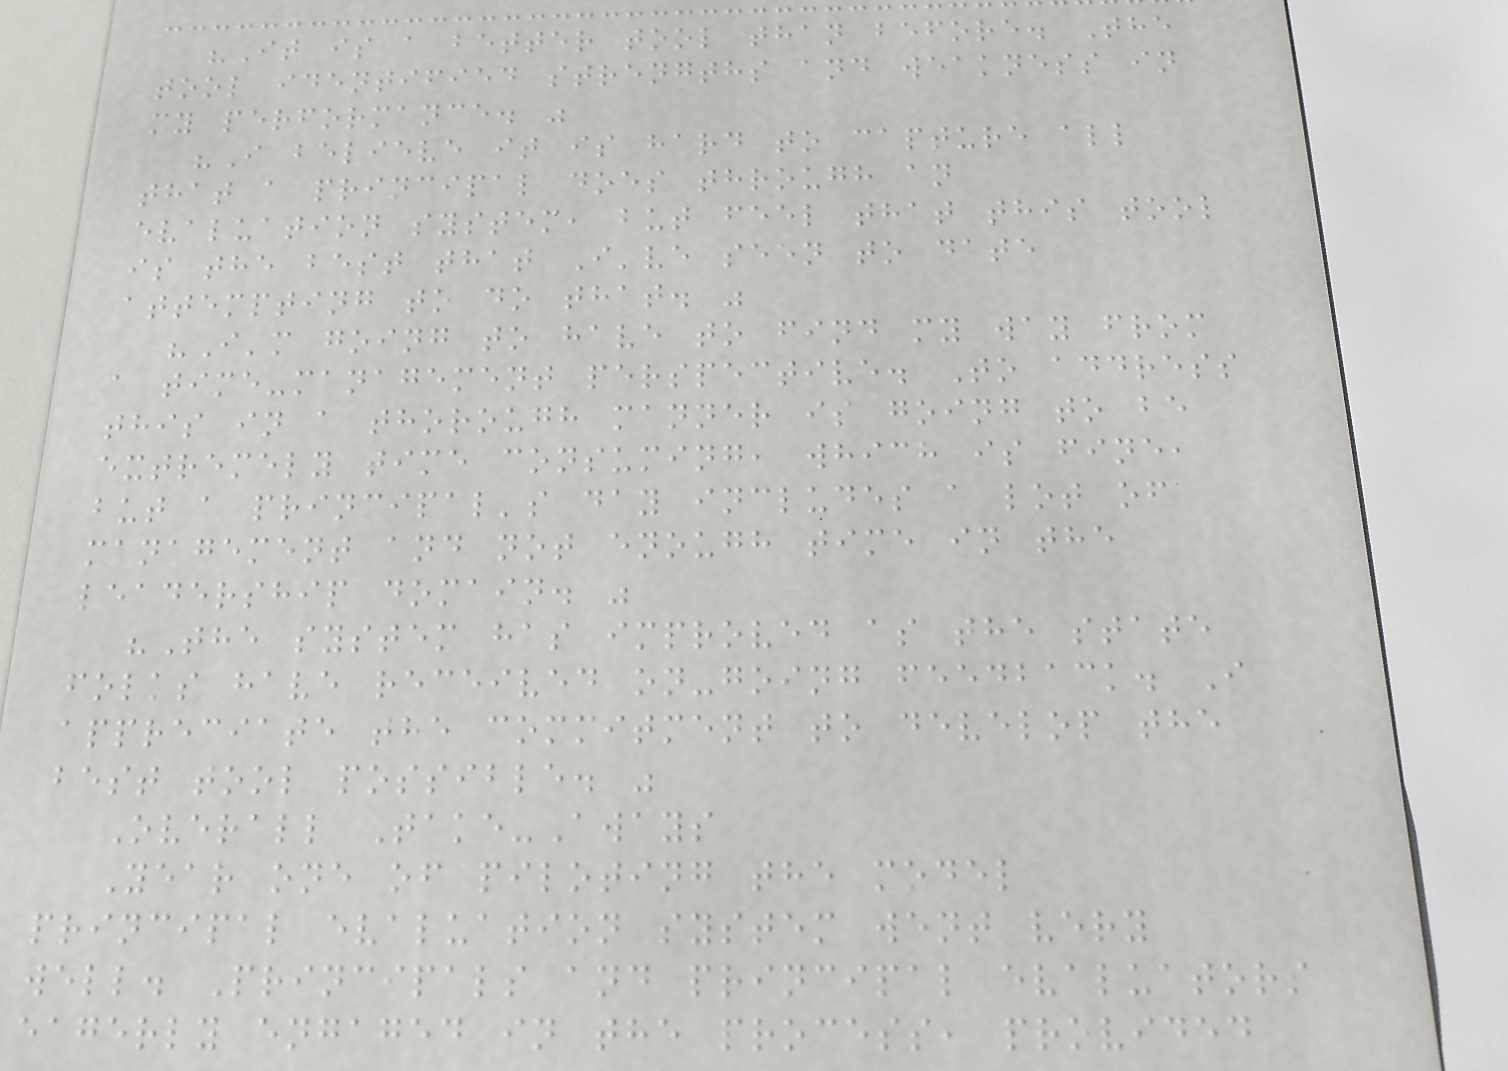"It is a better tool than before. The
tool identified strengths and weakness in
my performance. "
"I believe it is hard to capture all
that a principal does through an
evaluation system, but feel that this tool
is the best that I've seen to date
attempting to do that. "
"I'm going to have to find my way from
a time-management perspective. To address
this in a thorough manner is going to be
extremely time consuming, which is fine,
but a principal's day includes a lot of
management and not enough time in the
leadership domain. "
"The system has improved as the state
folks have received on-going feedback. I
appreciate the commitment to develop the
best tool possible. "
Overall Take-Aways
Year one of piloting the model
principal evaluation system went very
well. Principals and principal evaluators
eagerly engaged in the process, provided
